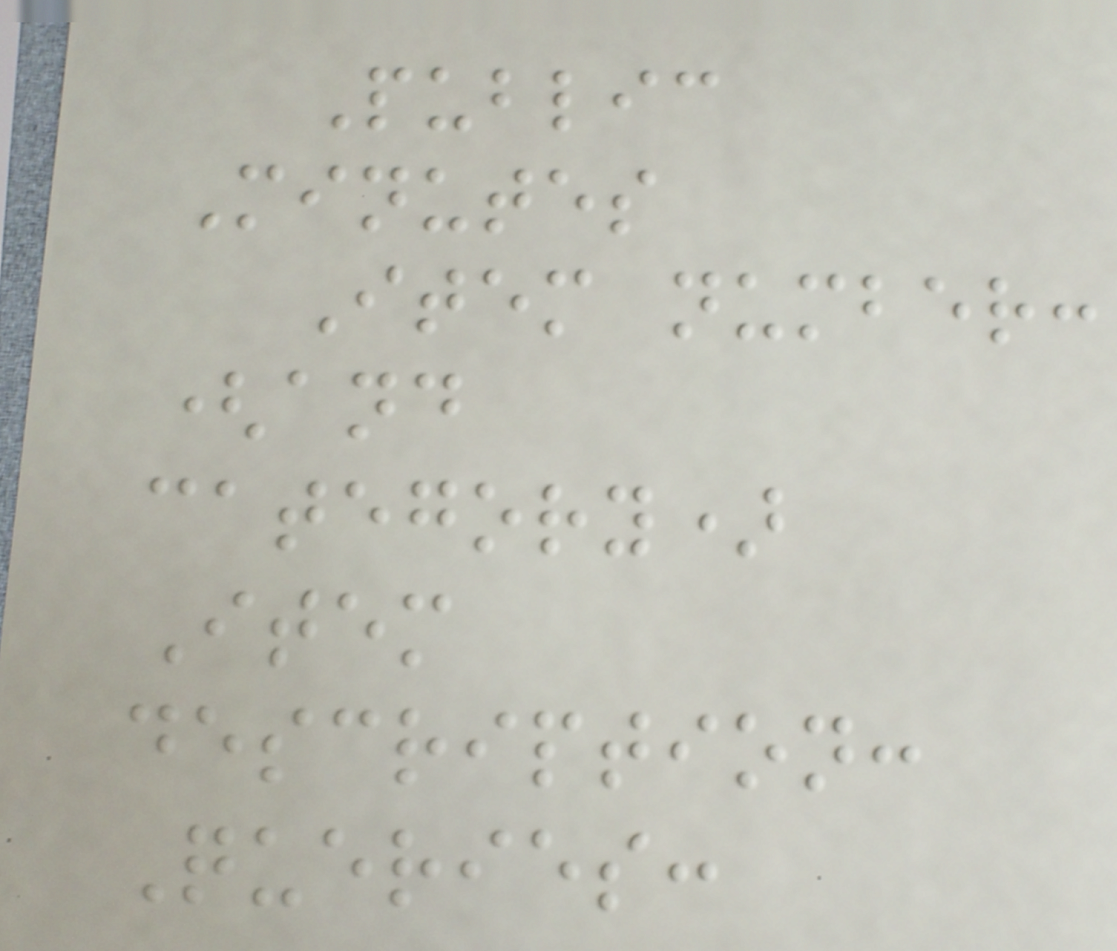Public
Minutes
Item number:
(and
category)
Item
description:
Queries:
